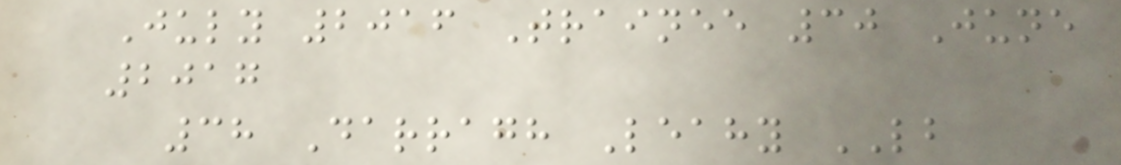July 2016 Trainee 30 June
2017
38 Darragh Leahy LB
